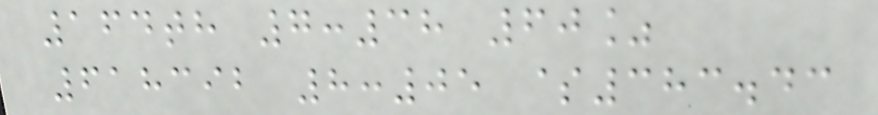164th 7:38 60%
618392 8:05 $383.43
